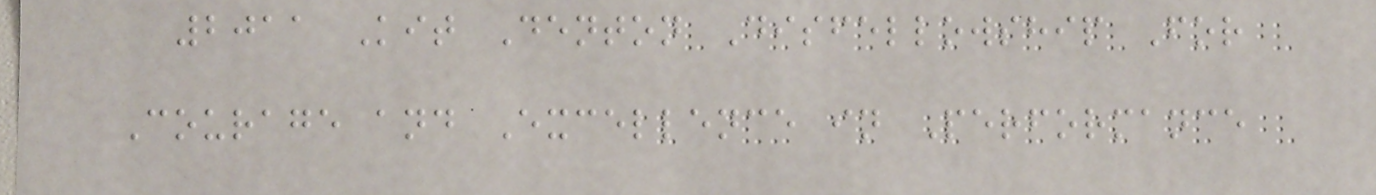2011 Kit Denton Disfellowship For
Courage and Excellence in Performance
